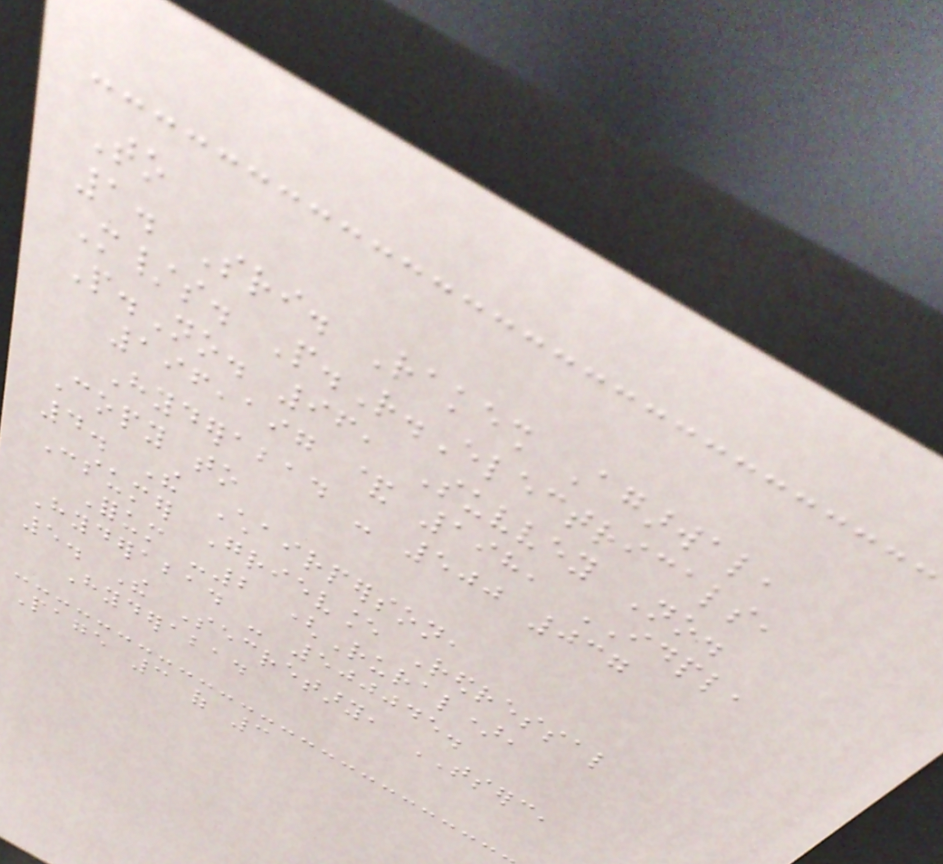To
1. Sri. Rakesh Agarwal,
M/s. P.R.Electricals,
P.No. 96, Suvvey No.
196,197 & 198, IDPL,
Hyderabad - 500 037
Copy to
4. The Chairperson,
Consumer Grievance Redressal
Forum -2 (Rural),
Hyderabad - 500045.
5. The Secretary, TSERC,
Hyderabad
Page 3 of 3
